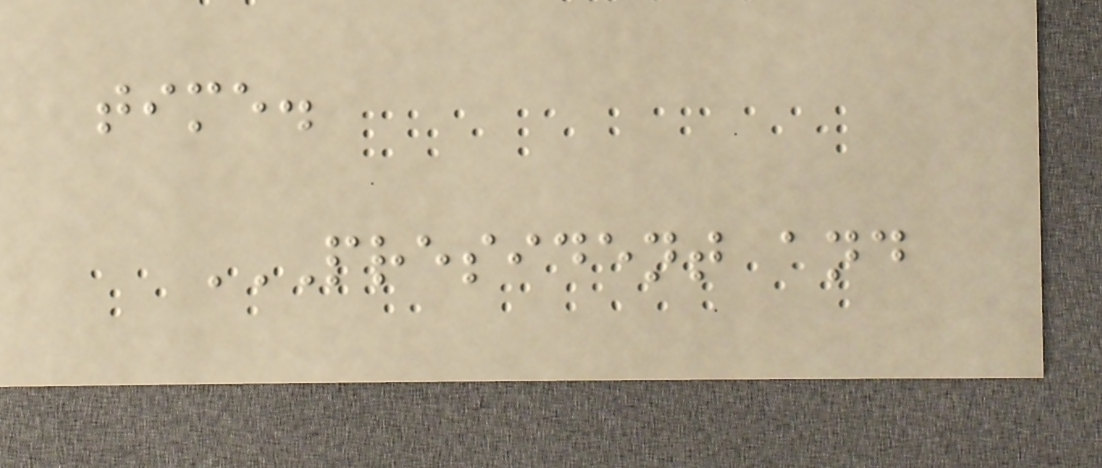time.
PRESIDENT AND
